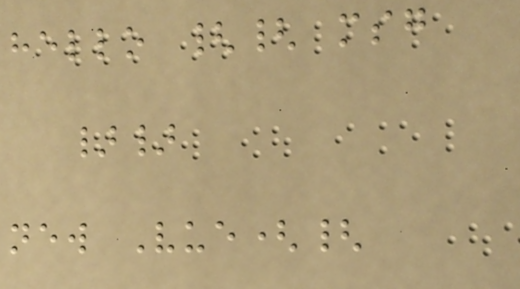hello {{ msg
}}
new Vue({
